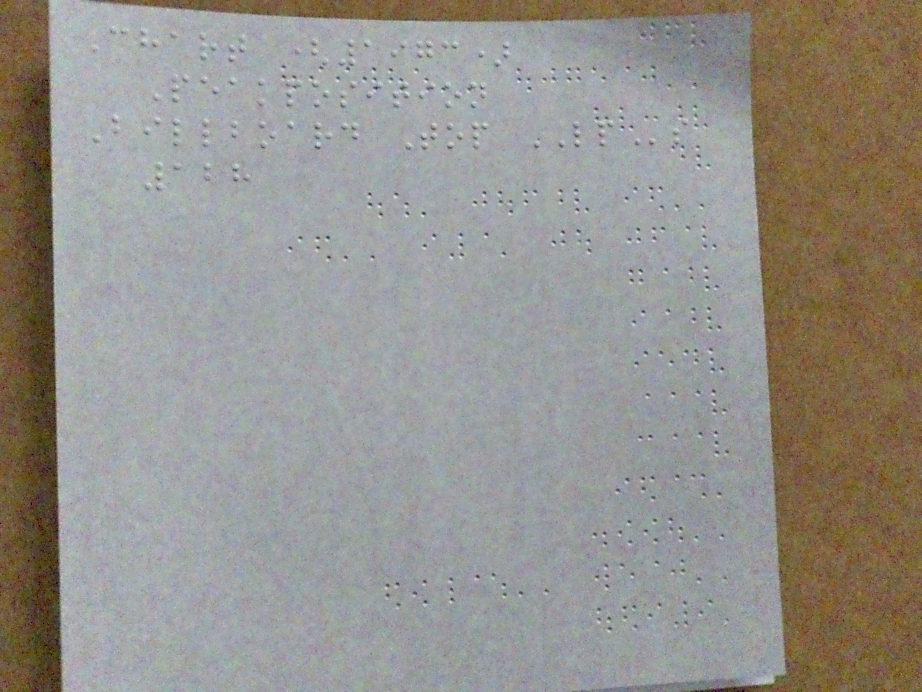Chart (1973)
Peakposition
Billboard Top LPs
128
